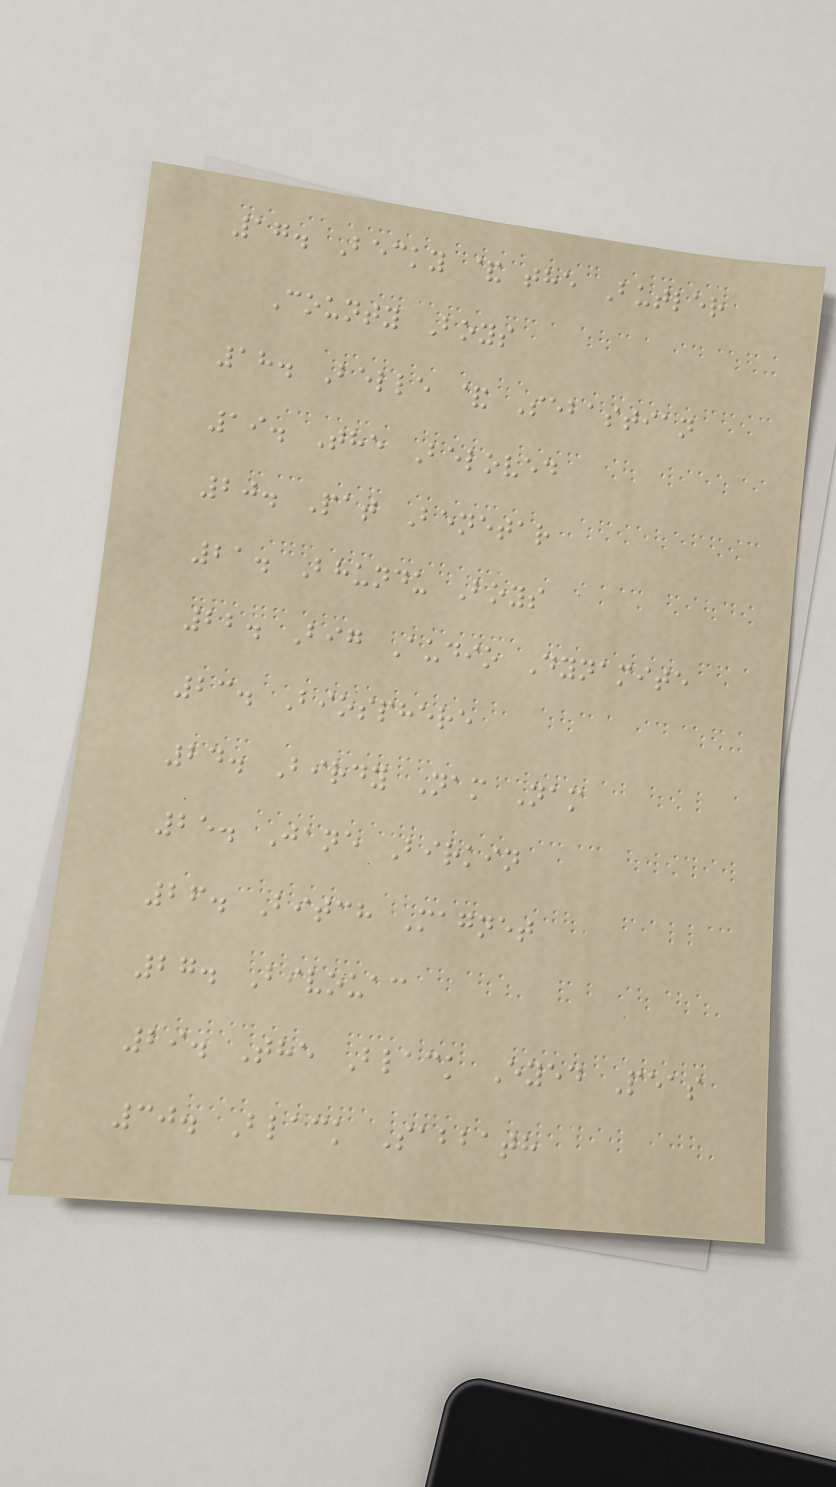17. Becky & the Butler
County Boys
18. Belle & Sebastian
19. The Beloved
20. Pat Benetar
21. Bhundu Boys
22. Big Audio Dynamite
23. Biosphere
24. Birdy Nam Nam
25. Jane Birkin
26. Bitch Magnet
27. Bivouac
29. The Black Eyed Peas
30. Black Sabbath
